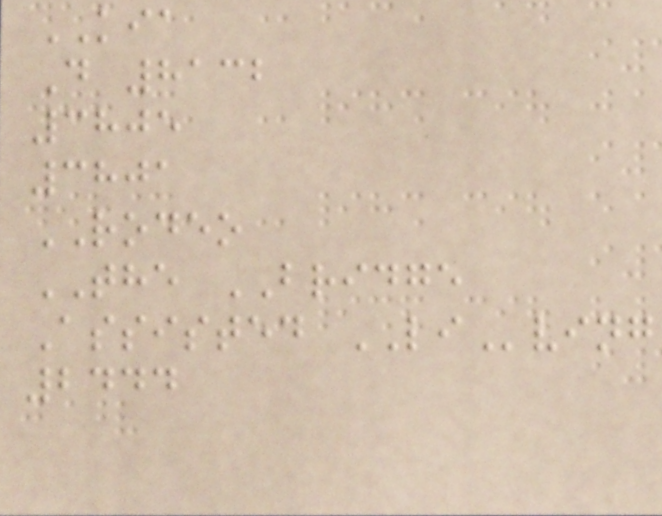KIA
D 8132
3805
3801
RODEO
THE BRIDGE
Assisted LIving
2444
